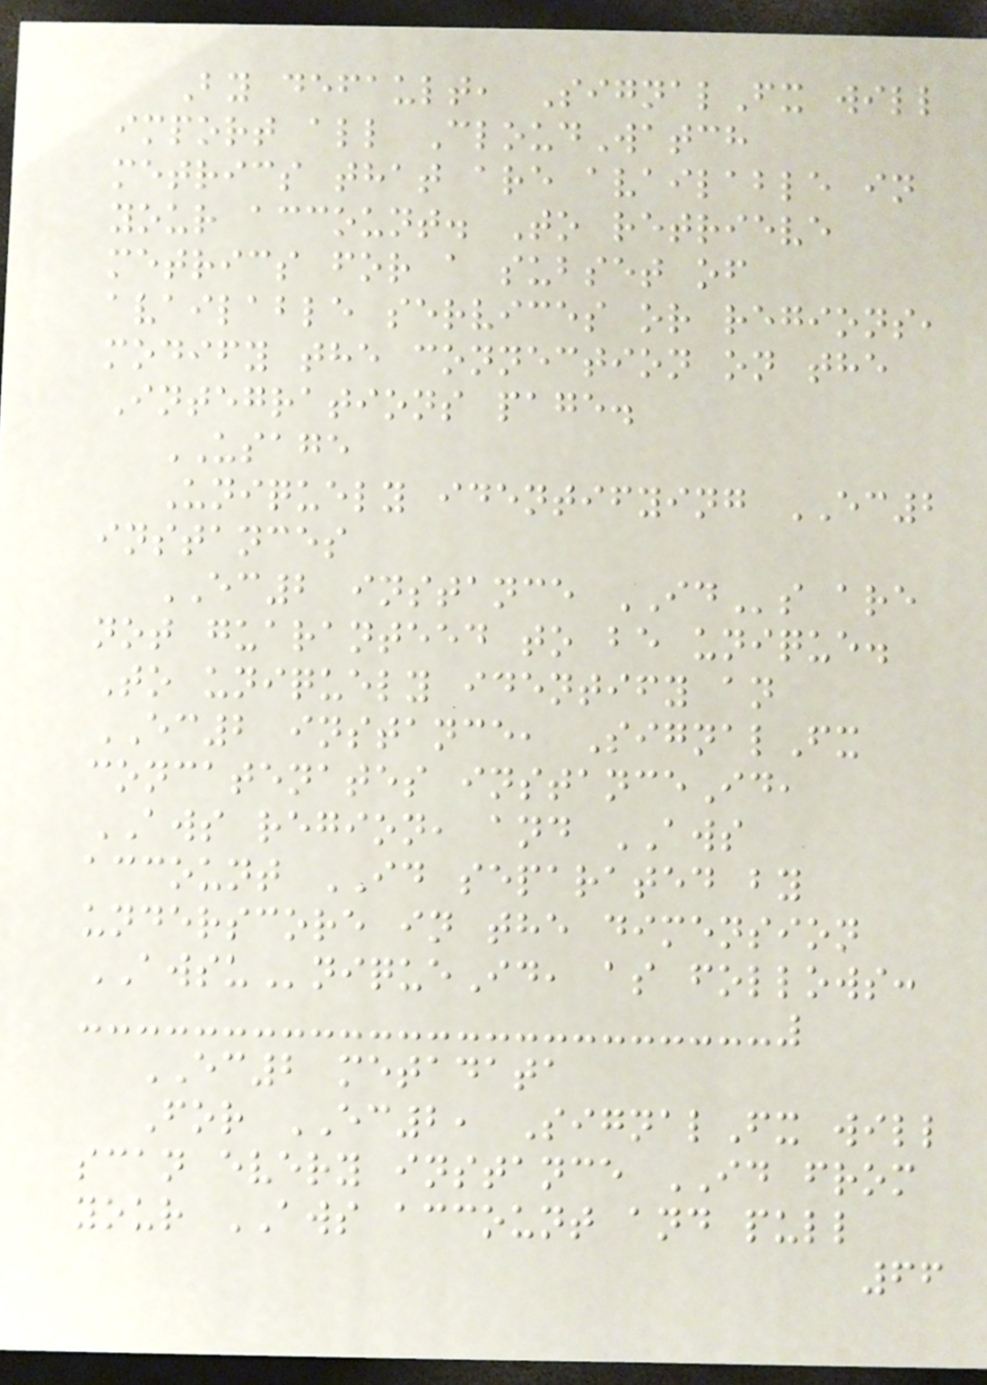By default, SignalFx will
import all CloudWatch
metrics that are available in
your account. To retrieve
metrics for a subset of
available services or regions,
modify the connection on the
Integrations page.
USAGE
Uniquely identifying EC2
instances
EC2 instance IDs are
not guaranteed to be unique.
To uniquely identify an
EC2 instance, SignalFx
concatenates instanceId,
AWS region, and AWS
account ID separated by
underscore in the dimension
AWSUniqueId, as follows:
EC2 metadata
For EC2, SignalFx will
scan every instance ID from
your AWS account and pull
66
